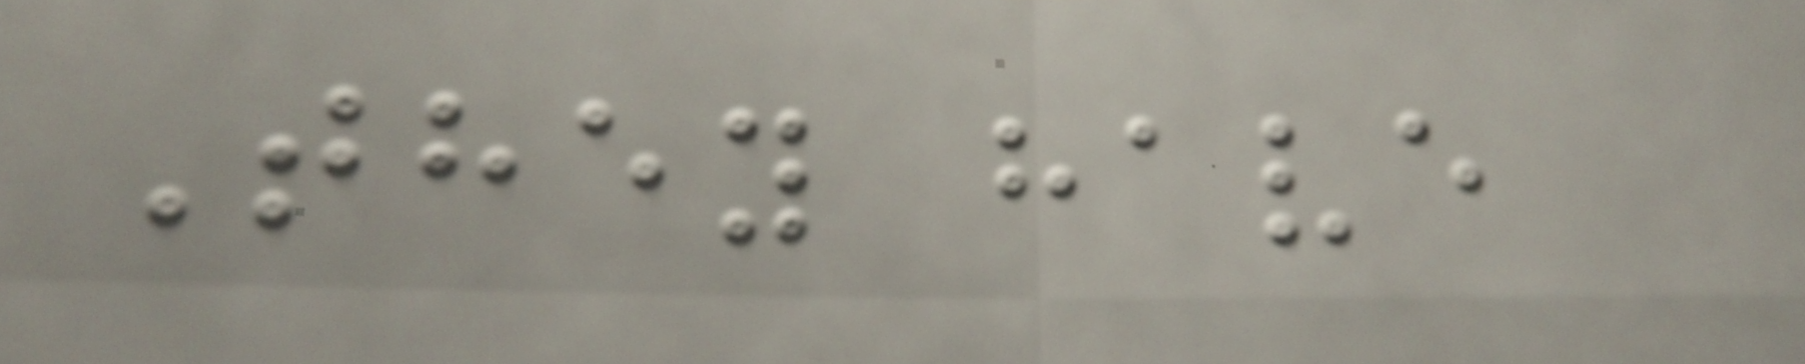They have
